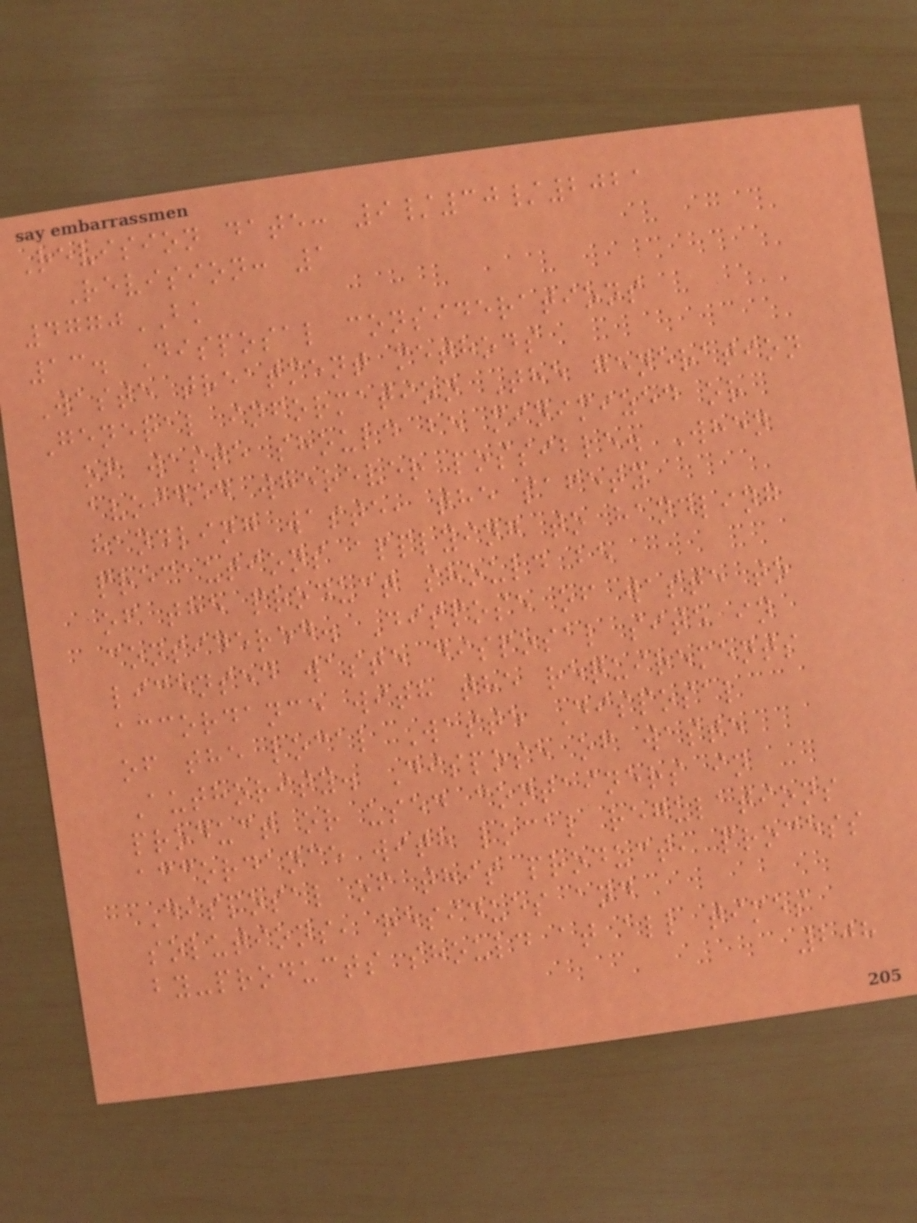Revision date: 9/30/2021
Revision: 1
4770BK
13. Disposal considerations
Waste treatment methods
General information The generation
of waste should be minimized or
avoided wherever possible. When
handling waste, the safety
precautions applying to handling
of the product should be
considered. Dispose of waste to
licensed waste disposal site in
accordance with the requirements
of the local Waste Disposal
Authority. Dispose of waste
product or used containers in
accordance with local regulations
Disposal of this product, process
solutions, residues and
by-products should at all times
208
